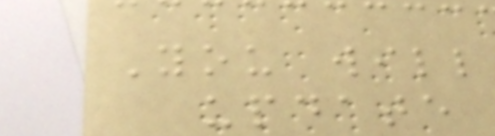You will
update
